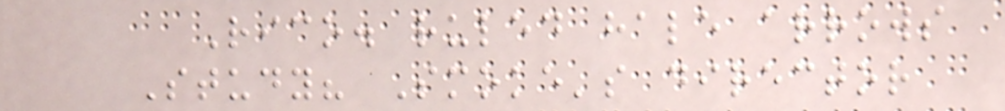Rico. ruled hale arrows
Study? Smoke's director
